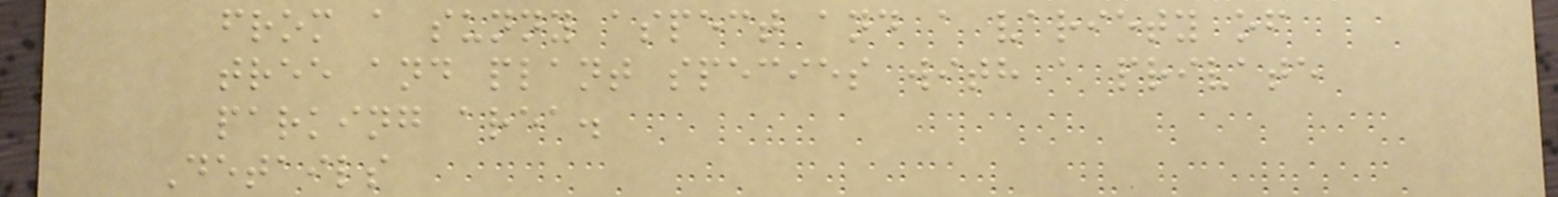from a sunny aspect and a variety of
tree and plant species with a private
parking area.
Details
